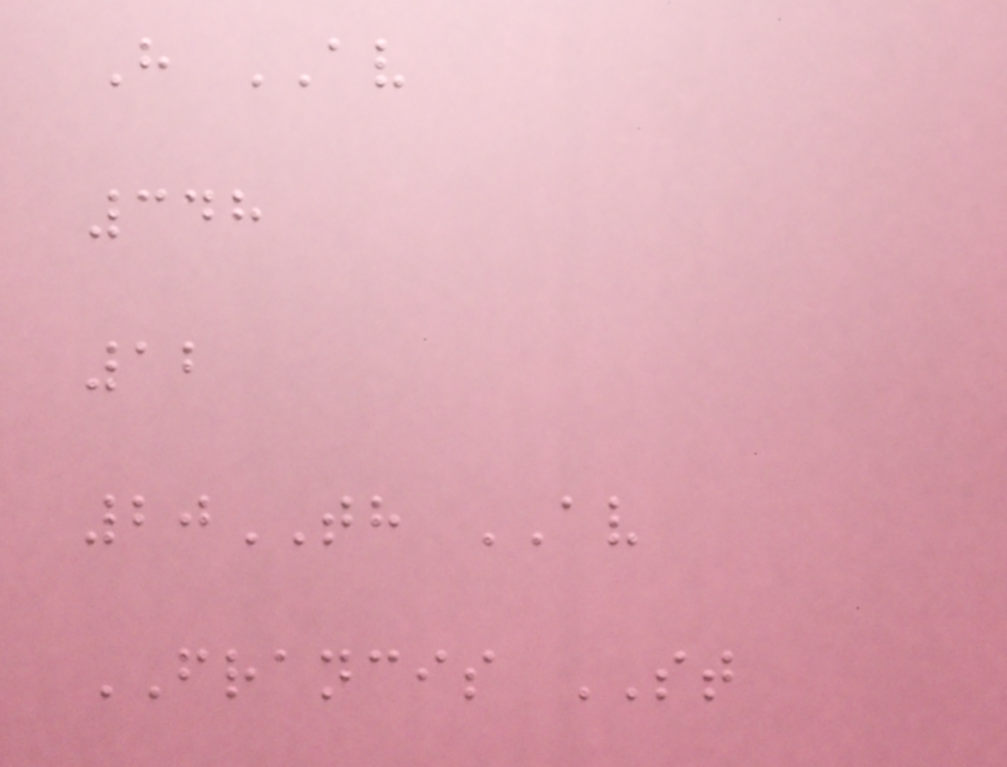H AV
348
12
20TH AV
FRANCIS ST
